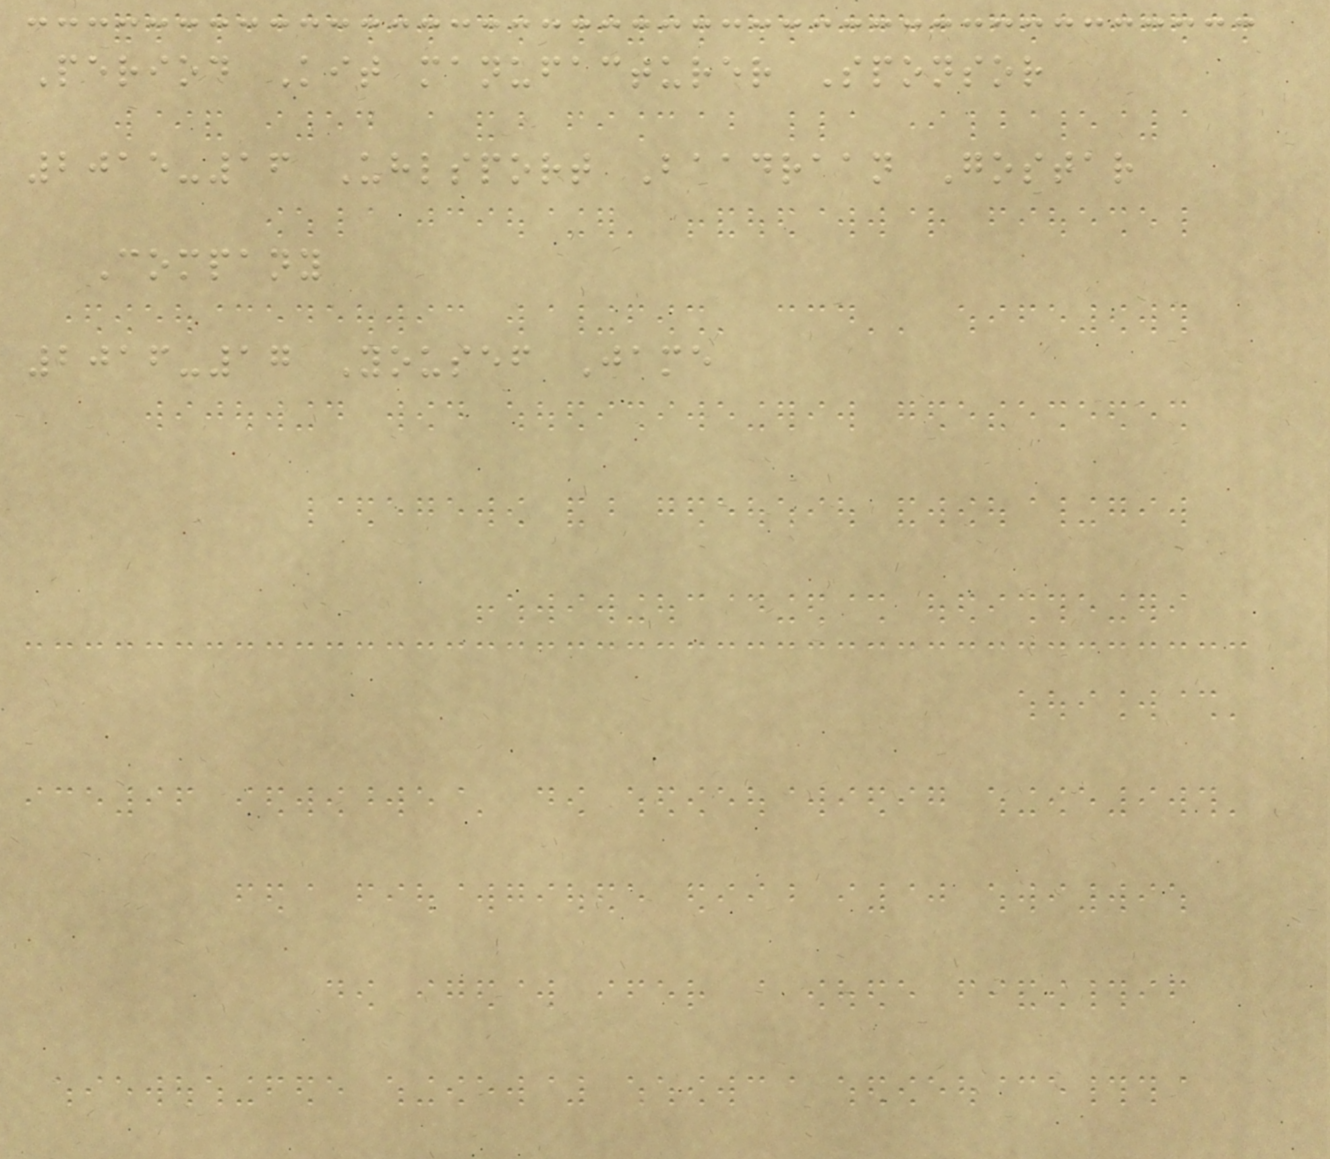Period Kit manufacturer Sponsor
2015-16 Uhlsport Baadraan Gostar
Company
2016-17 Yousef Jame
